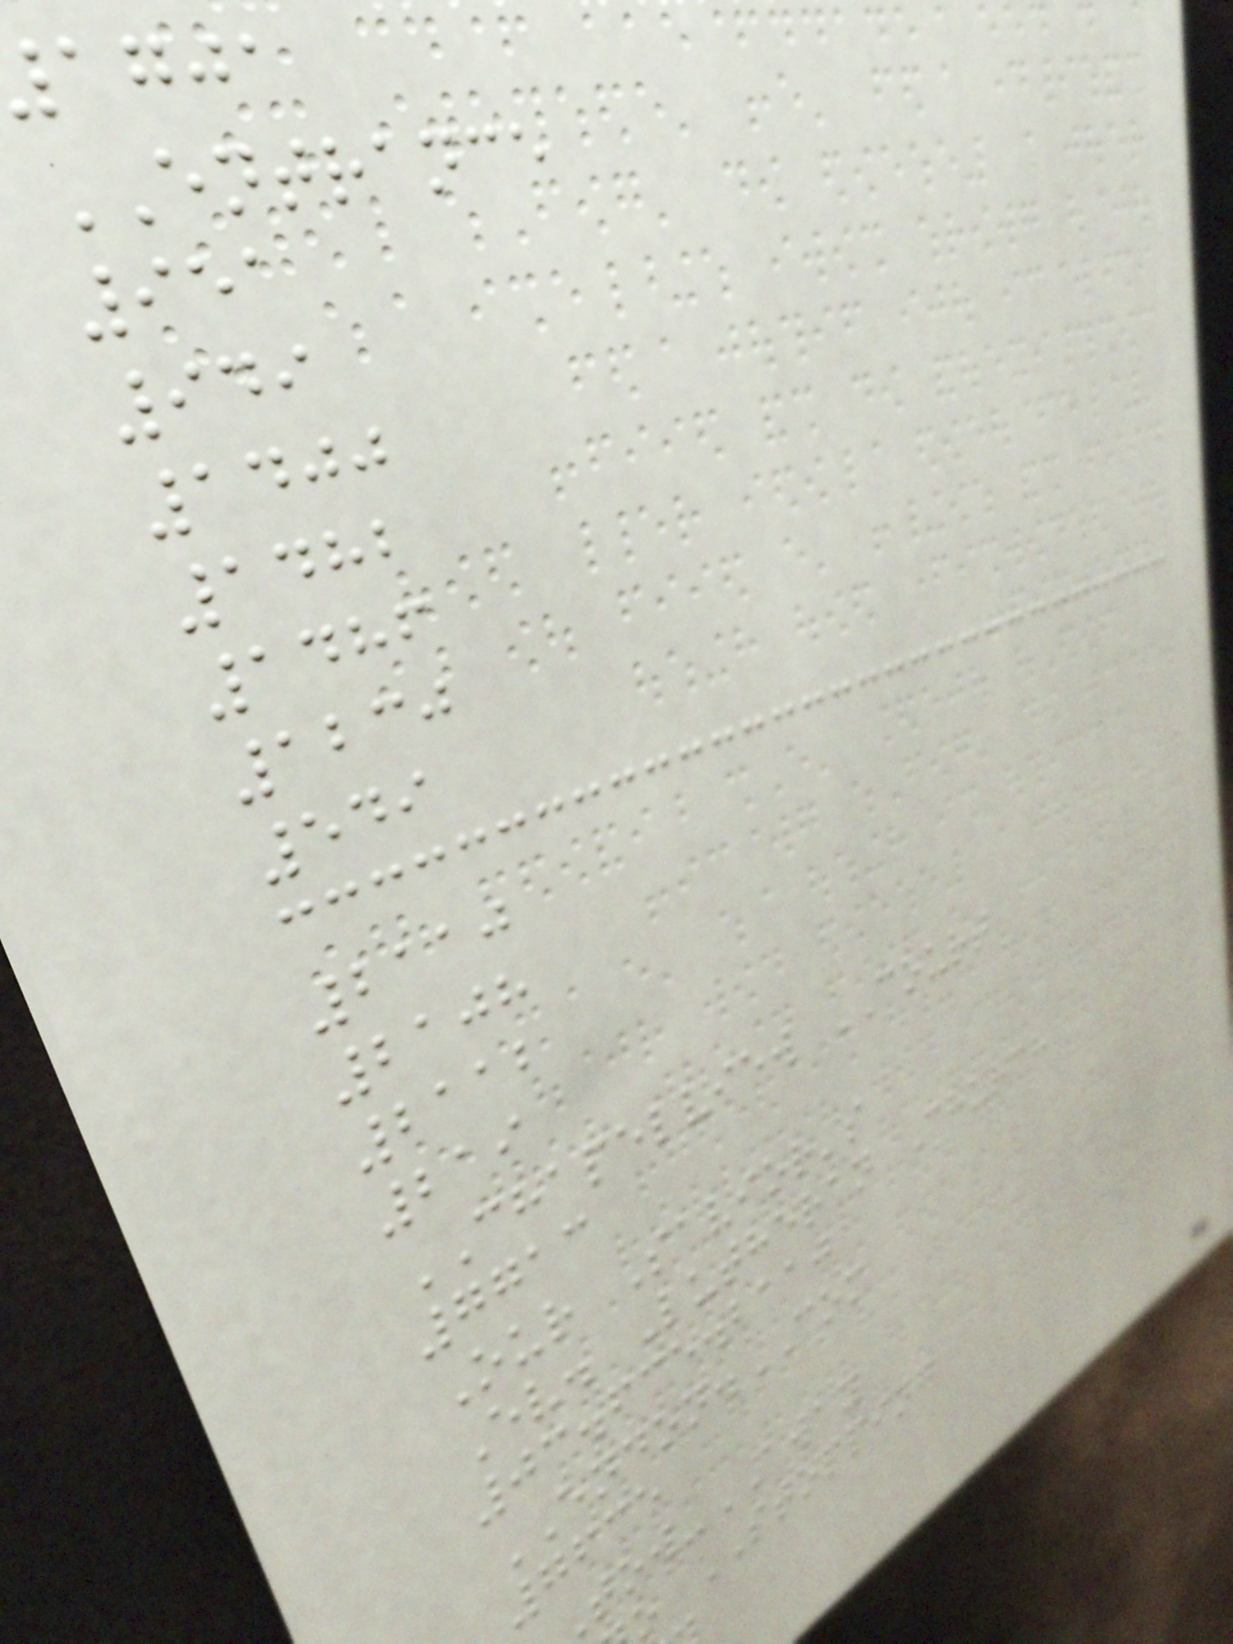agja
ENTRANCE
951
949
1400
1482
1486
1230
549
2110
2108
2112
219
CHAPELVIEW COURT
7713
Our Savior's
Ev. Lutheran Church
03.635.2110
ENDON.COM
7635
-AWAY
o STOPPING
